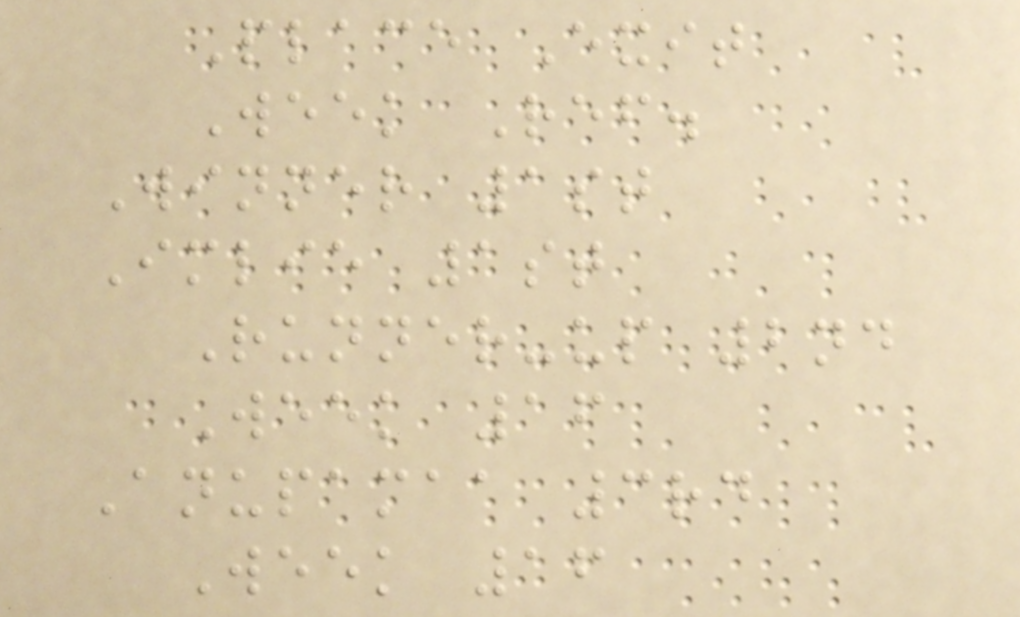Place Exit
Week Ref.
Winner 1st
Imlie 1st
Runner-up 2nd
Week 16
Anupamaa 3rd
Week 16
